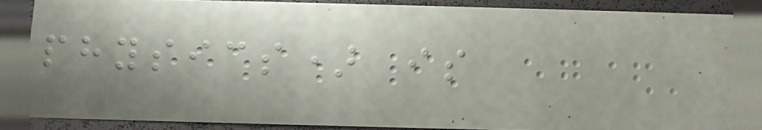physics) is
